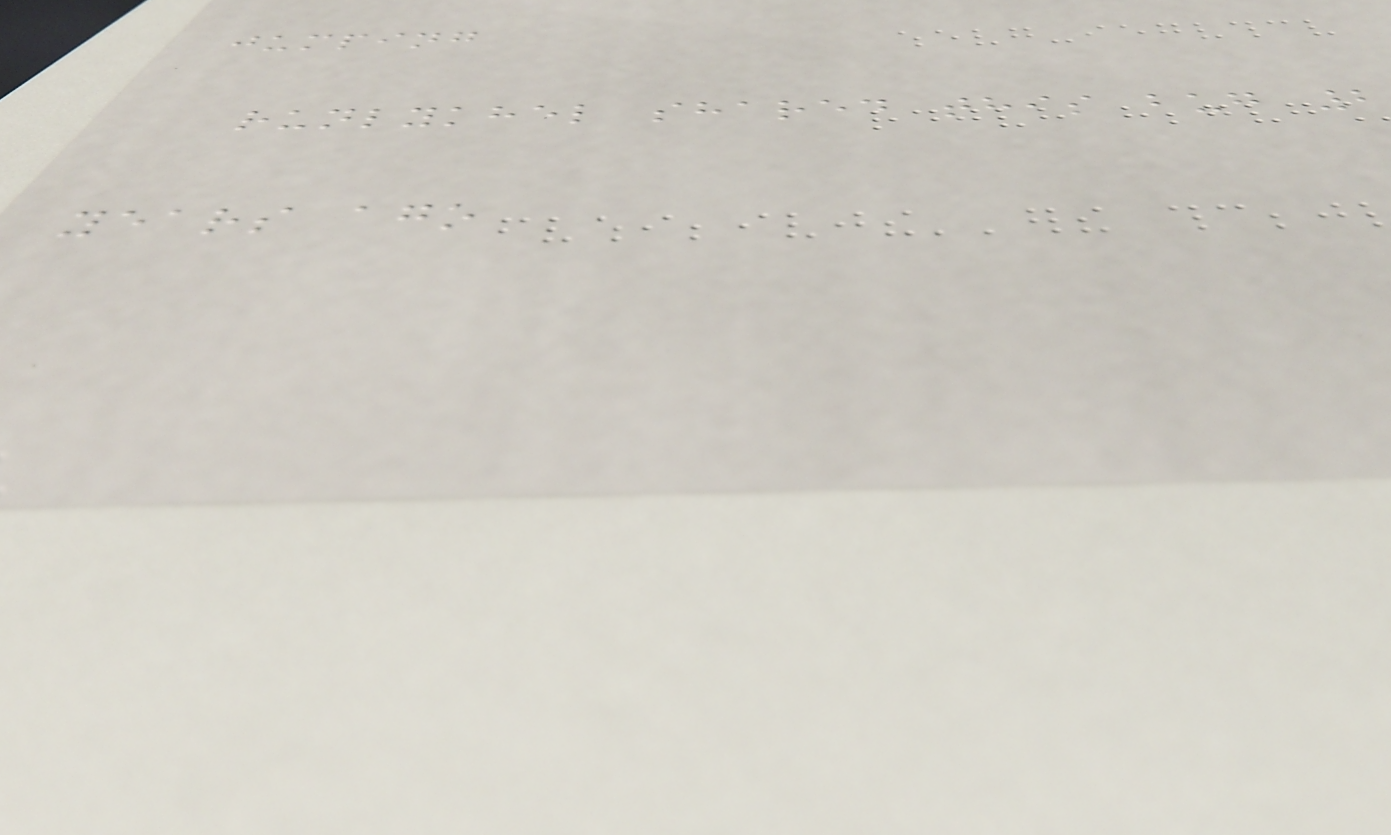jumping
runlykhel shared this bug 2
years ago
